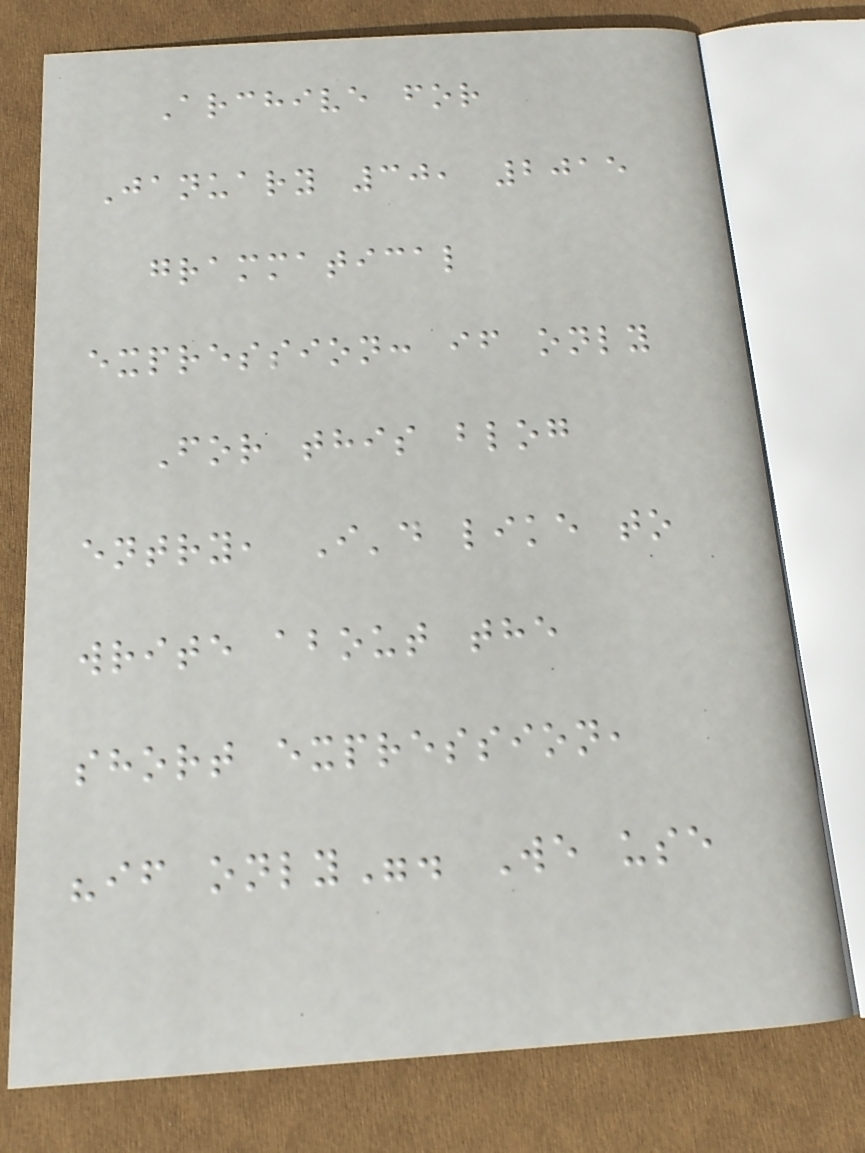Archive for
January 30, 2015
grammatical
expression: if only
For this blog
entry, I'd like to
write about the
short expression,
"if only". We use
